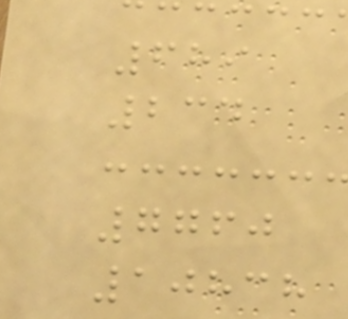689
234
7760
10838
